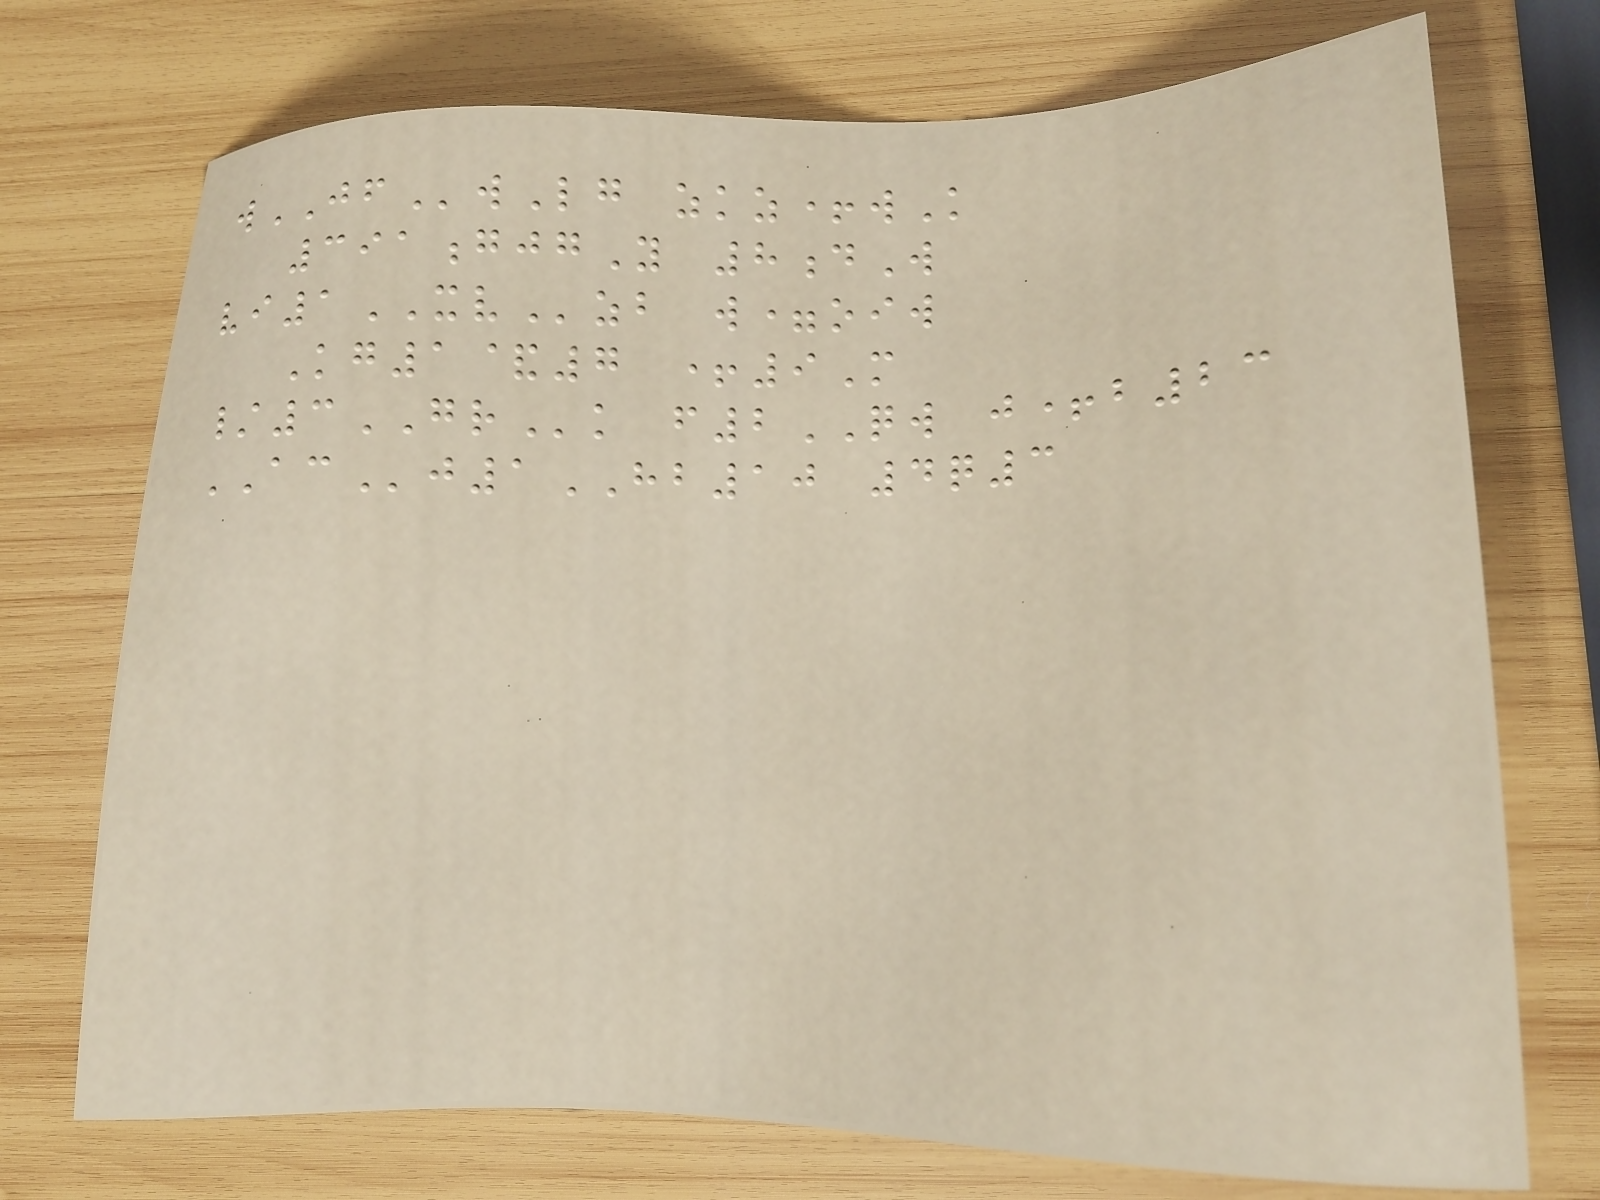wJFwLg zkz+wK
391gjgY 8dW
vi1XVzb w=oiw
Kg1&7 +9M
/3GRk f2QW j+b23
ACj1HB10 4q3
